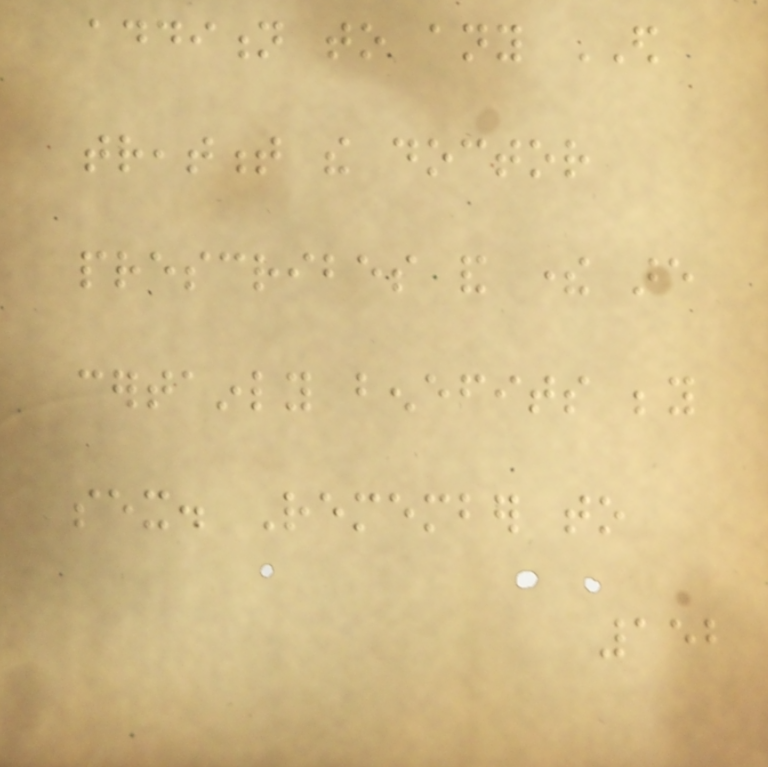addition to any ED
treatment the doctor
prescribes and there are
certainly benefits beyond
sex. Remember to
152
